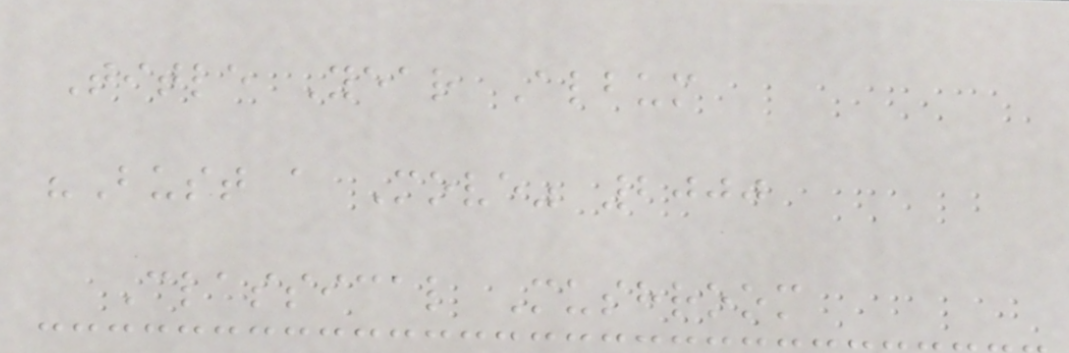Title Year Album
"Bust a Move" 2000
Classical Mushroom
